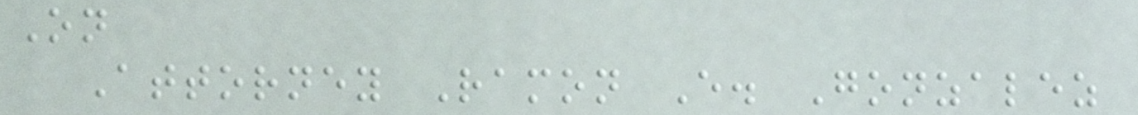On
Attorney Ramon E. Gonzalez
